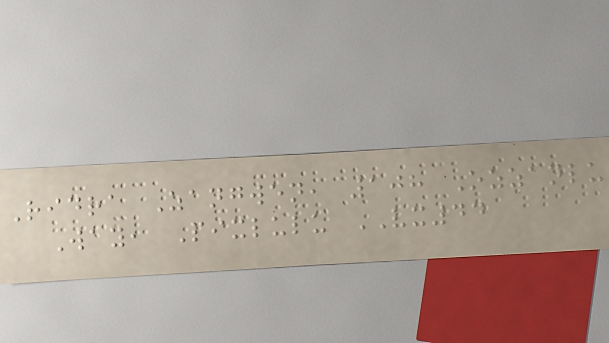Ridra Zangwen, 108 Ozzanlu
Way, Pixlulu VX44
